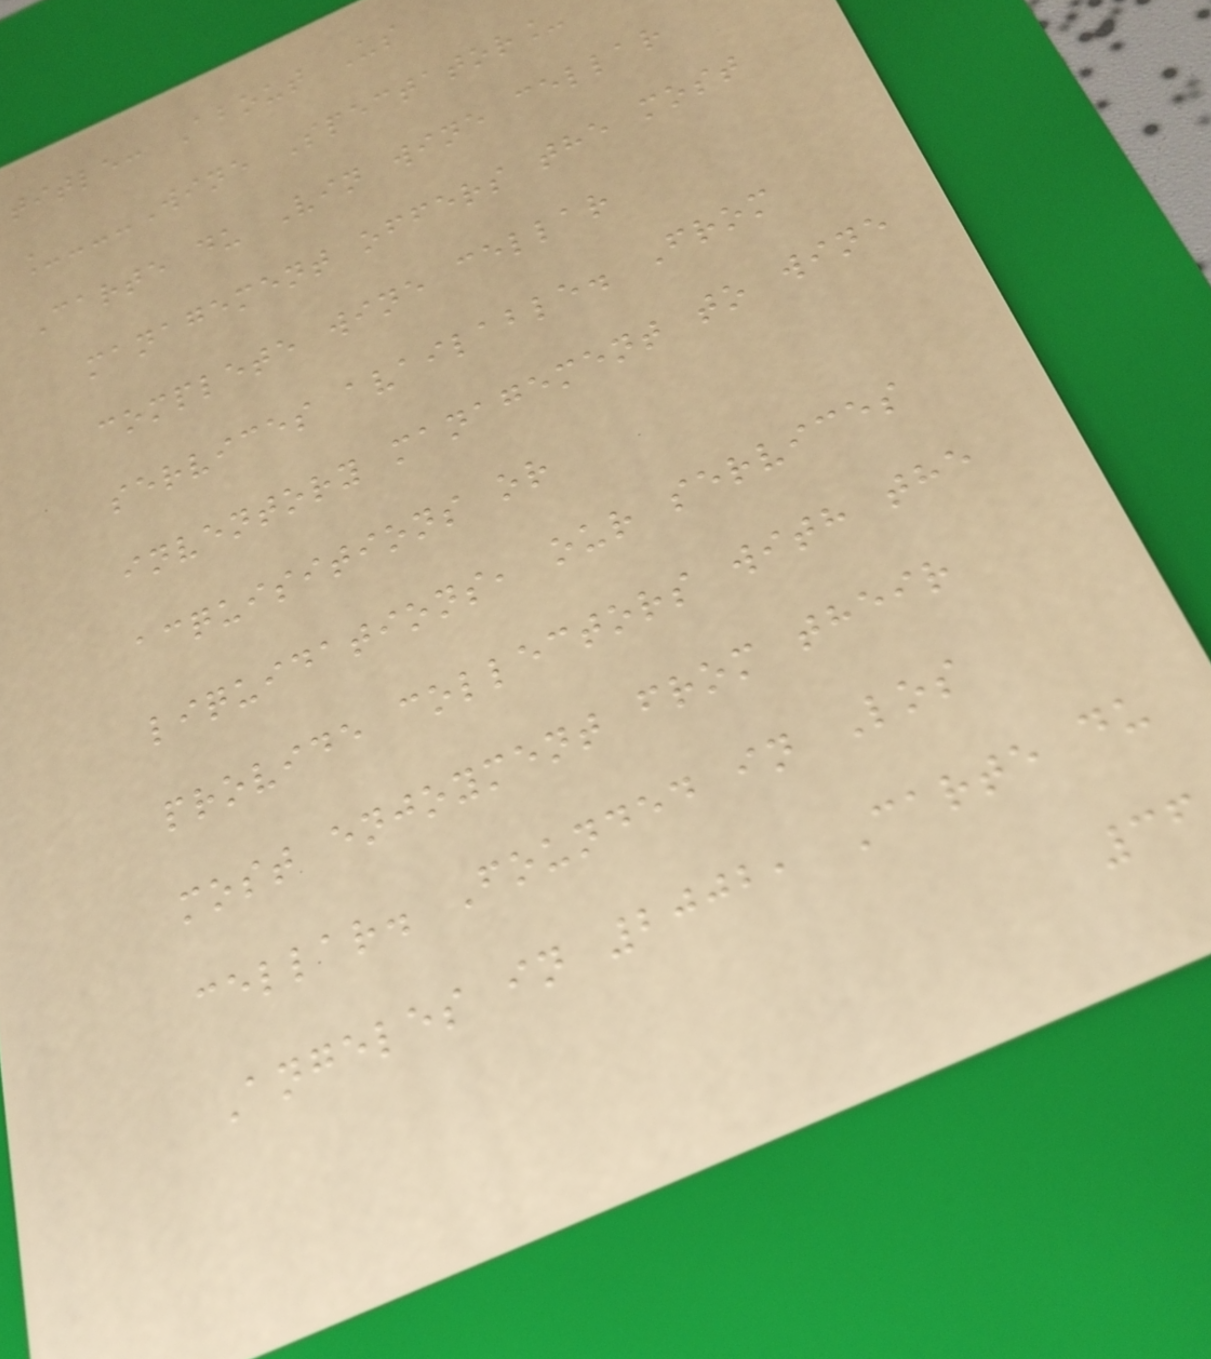title: About Us
_---Wine Spectator_
Carte du Vin wine cellar
management offers the most
complete wine cellar
services available. From
inventory management to wine
acquisitions or
liquidations, our services
provide collectors with the
most enjoyment from their
cellar. Founded in Los
Angeles in 2002, Carte du
36
